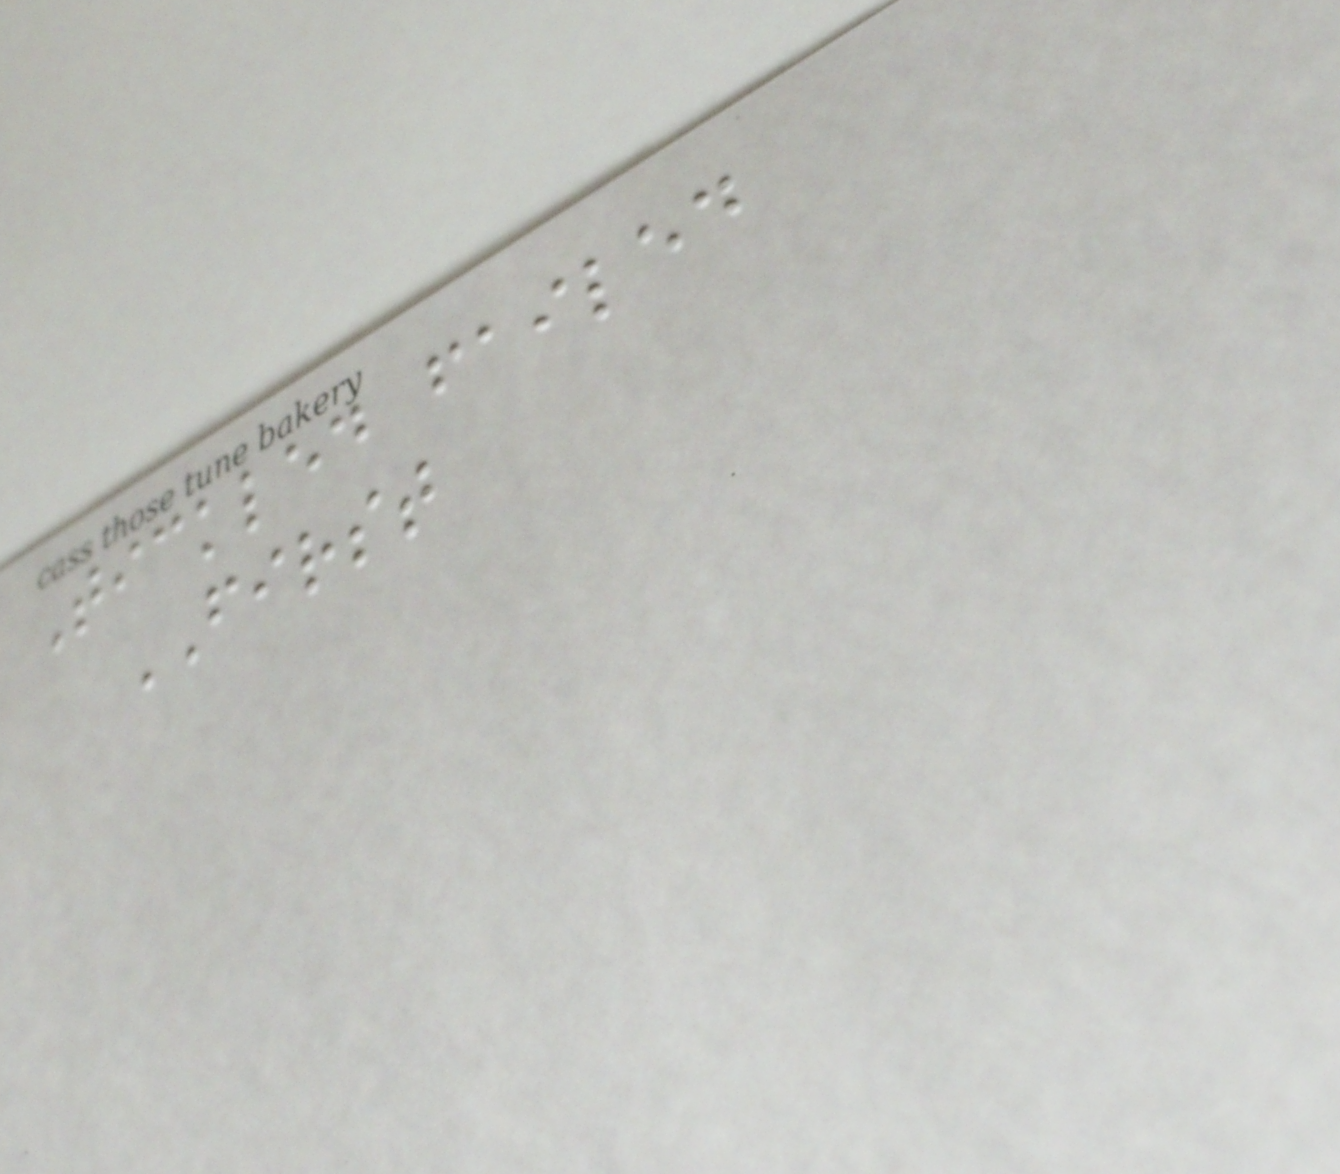Tickled failed
FIRST
